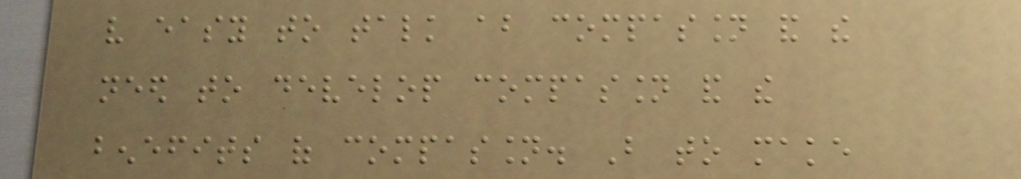very easy to talk about compassion and the
need to develop compassion and the
benefits of compassion. But to make
